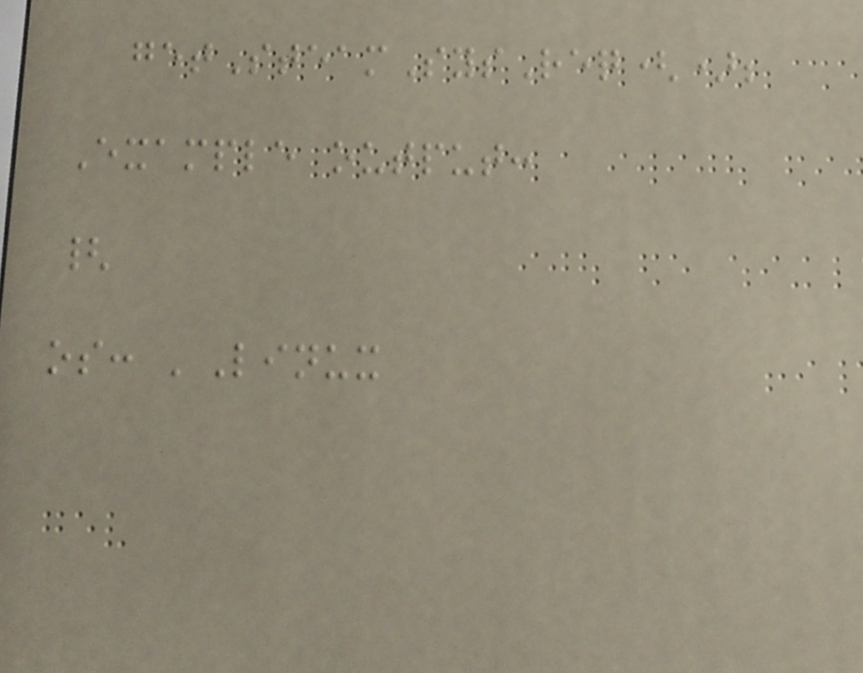getSteamSysReq();
Example output:
{
os: 'Linux
